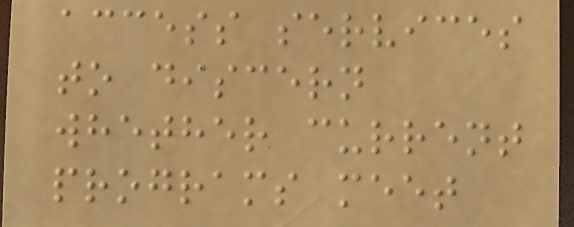access services
to discern
whether current
programs meet
